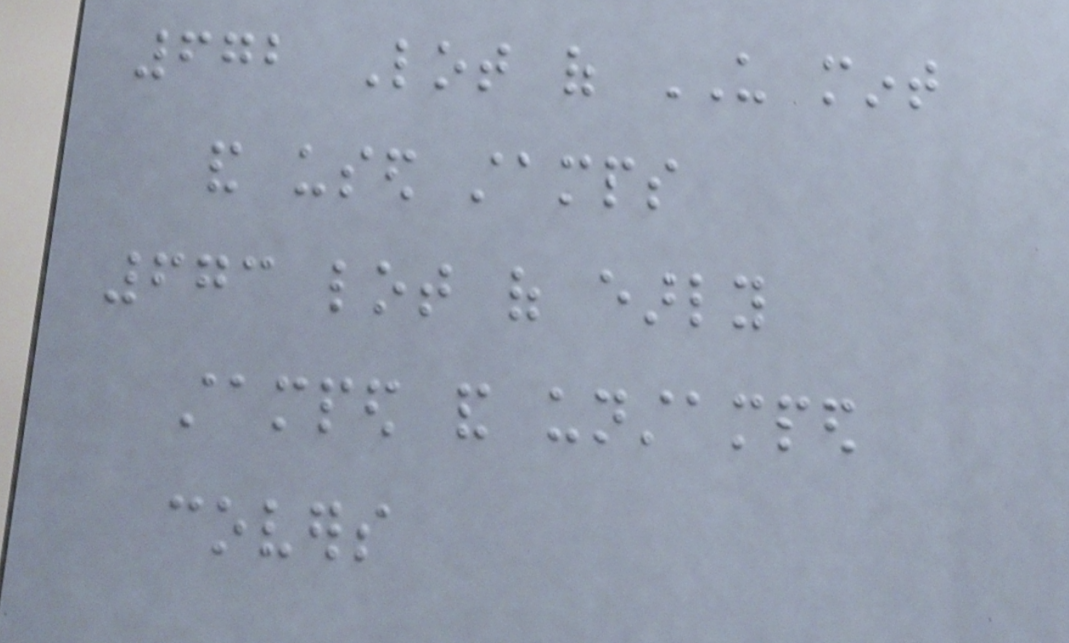672 Lot of US mint
and used stamps
673 lot of early
stamped and unstamped
covers
